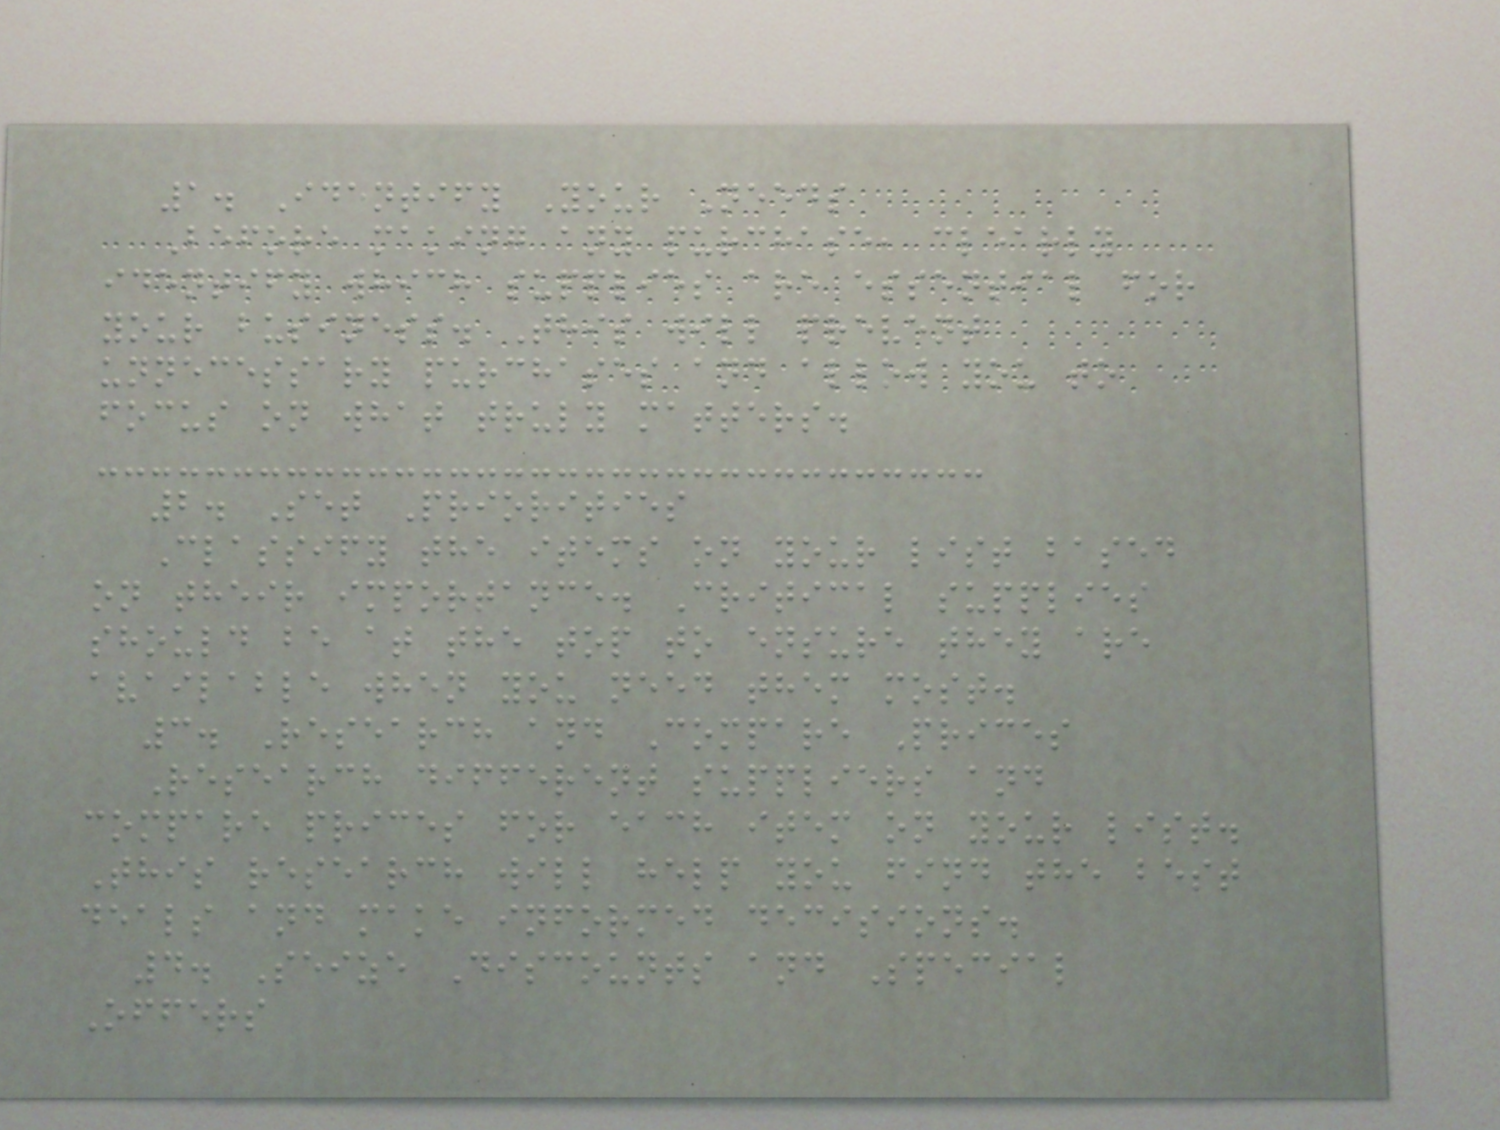1. Identify Your Needs
Before making any purchase, clearly
identify which supplies are essential for
your business. This will prevent
unnecessary purchases and allow you to
focus on what truly matters.
2. Set Priorities
Classify the items on your list based
on their importance. Critical supplies
should be at the top to ensure they are
available when you need them most.
3. Research and Compare Prices
Research different suppliers and
compare prices for each item on your list.
This research will help you find the best
deals and make informed decisions.
4. Seize Discounts and Special
Offers
